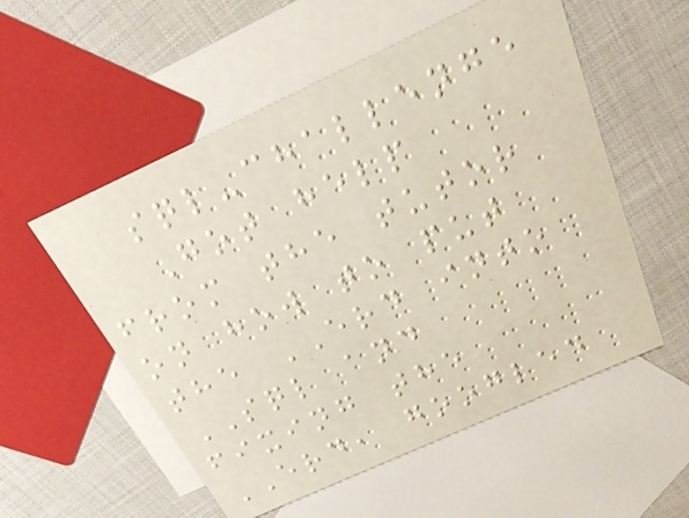sql-challenge
Got help
from the tutor
on how to put
the ERD into
SQL and
fixing the
ERD, googled
